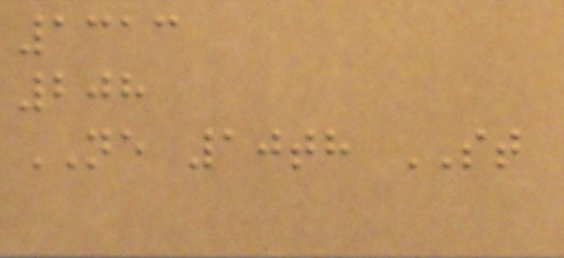1313
208
NE 10th ST
